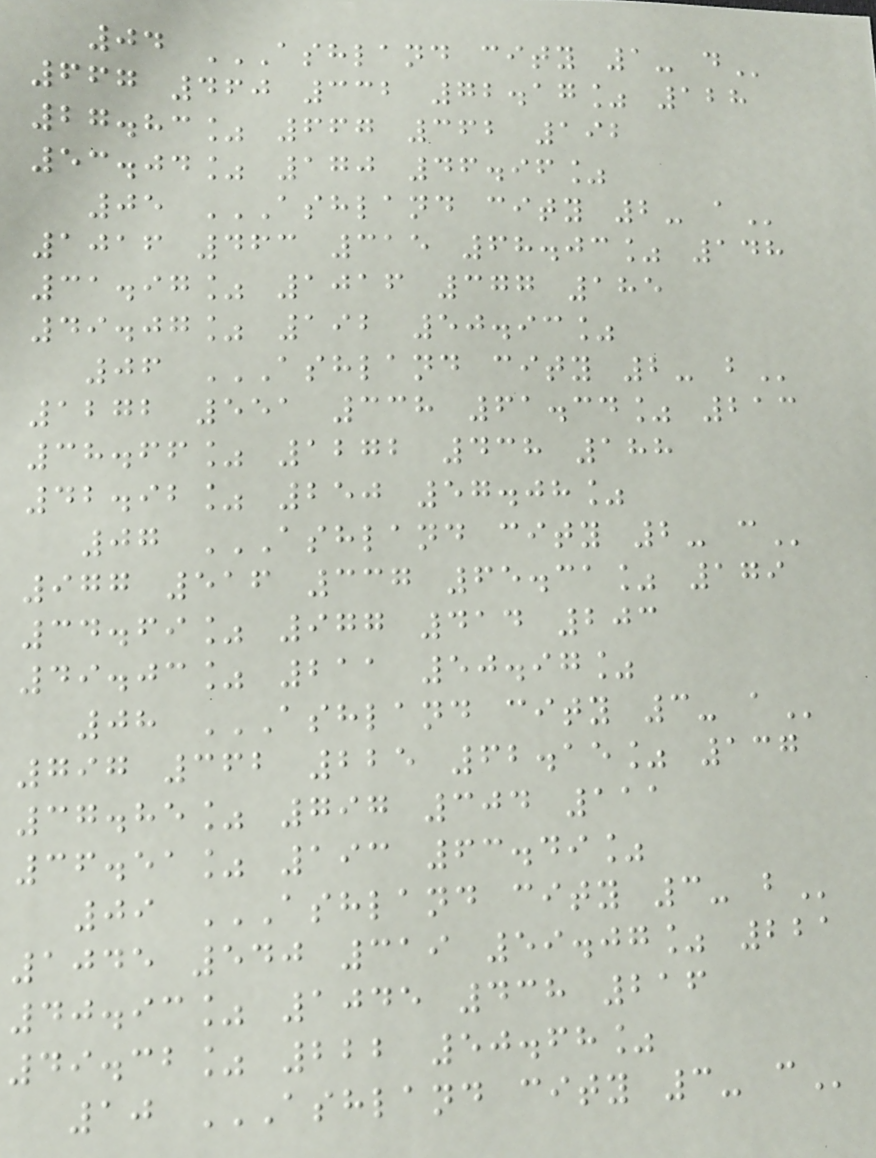04 ASHLAND CITY 1- D
667 460 332 72.17% 128
27.83% 667 362 192
53.04% 170 46.96%
05 ASHLAND CITY 2- A
1016 463 315 68.03% 148
31.97% 1016 377 185
49.07% 192 50.93%
06 ASHLAND CITY 2- B
1272 551 338 61.34% 213
38.66% 1272 438 188
42.92% 250 57.08%
07 ASHLAND CITY 2- C
977 516 337 65.31% 179
34.69% 977 414 203
49.03% 211 50.97%
08 ASHLAND CITY 3- A
797 362 225 62.15% 137
37.85% 797 304 111
36.51% 193 63.49%
09 ASHLAND CITY 3- B
1045 540 319 59.07% 221
40.93% 1045 438 216
49.32% 222 50.68%
10 ASHLAND CITY 3- C
